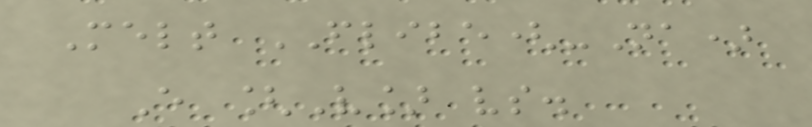Melt FLIBE(-Na)
E [V] vs.
